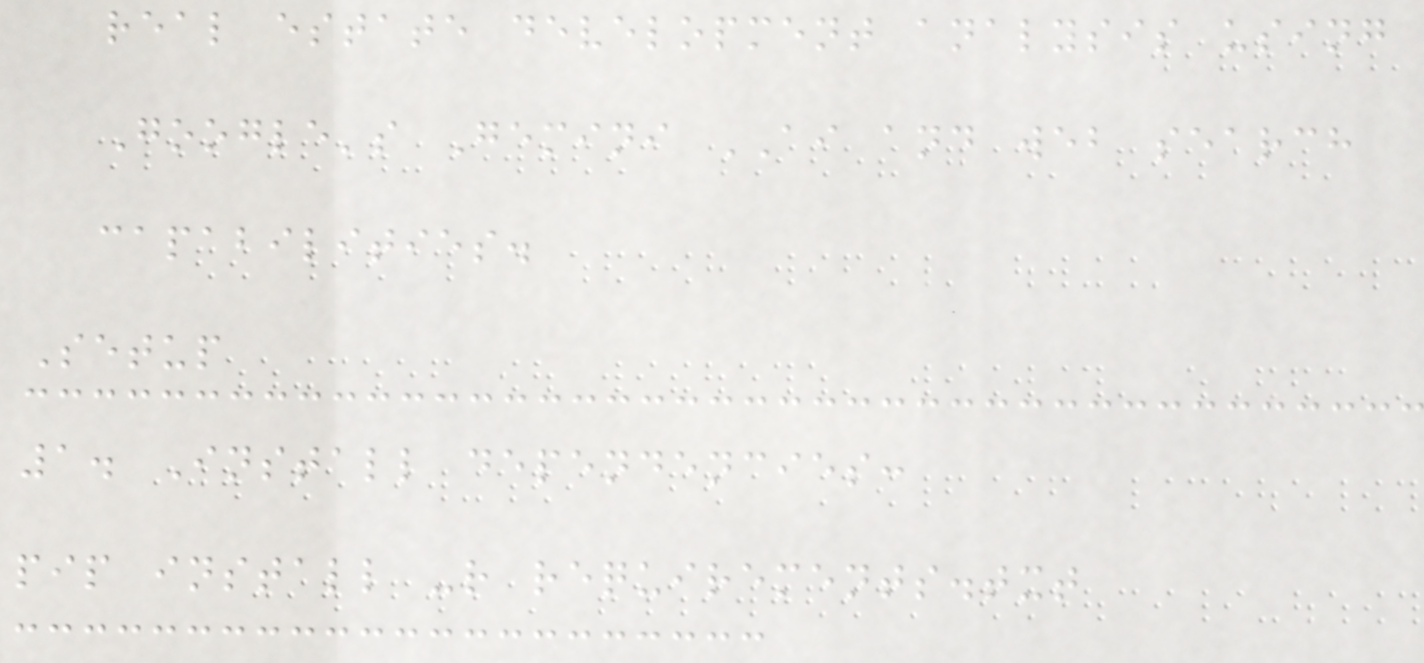real estate development analysis using
Google's Gemini AI and web search
capabilities.
Setup
1. Install dependencies:
pip install -r requirements.txt
